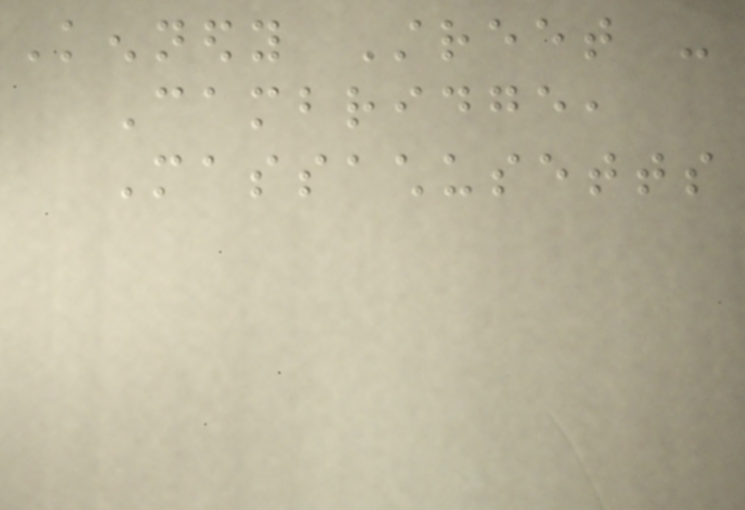Kennedy Street -
Cambridge,
Massachusetts
